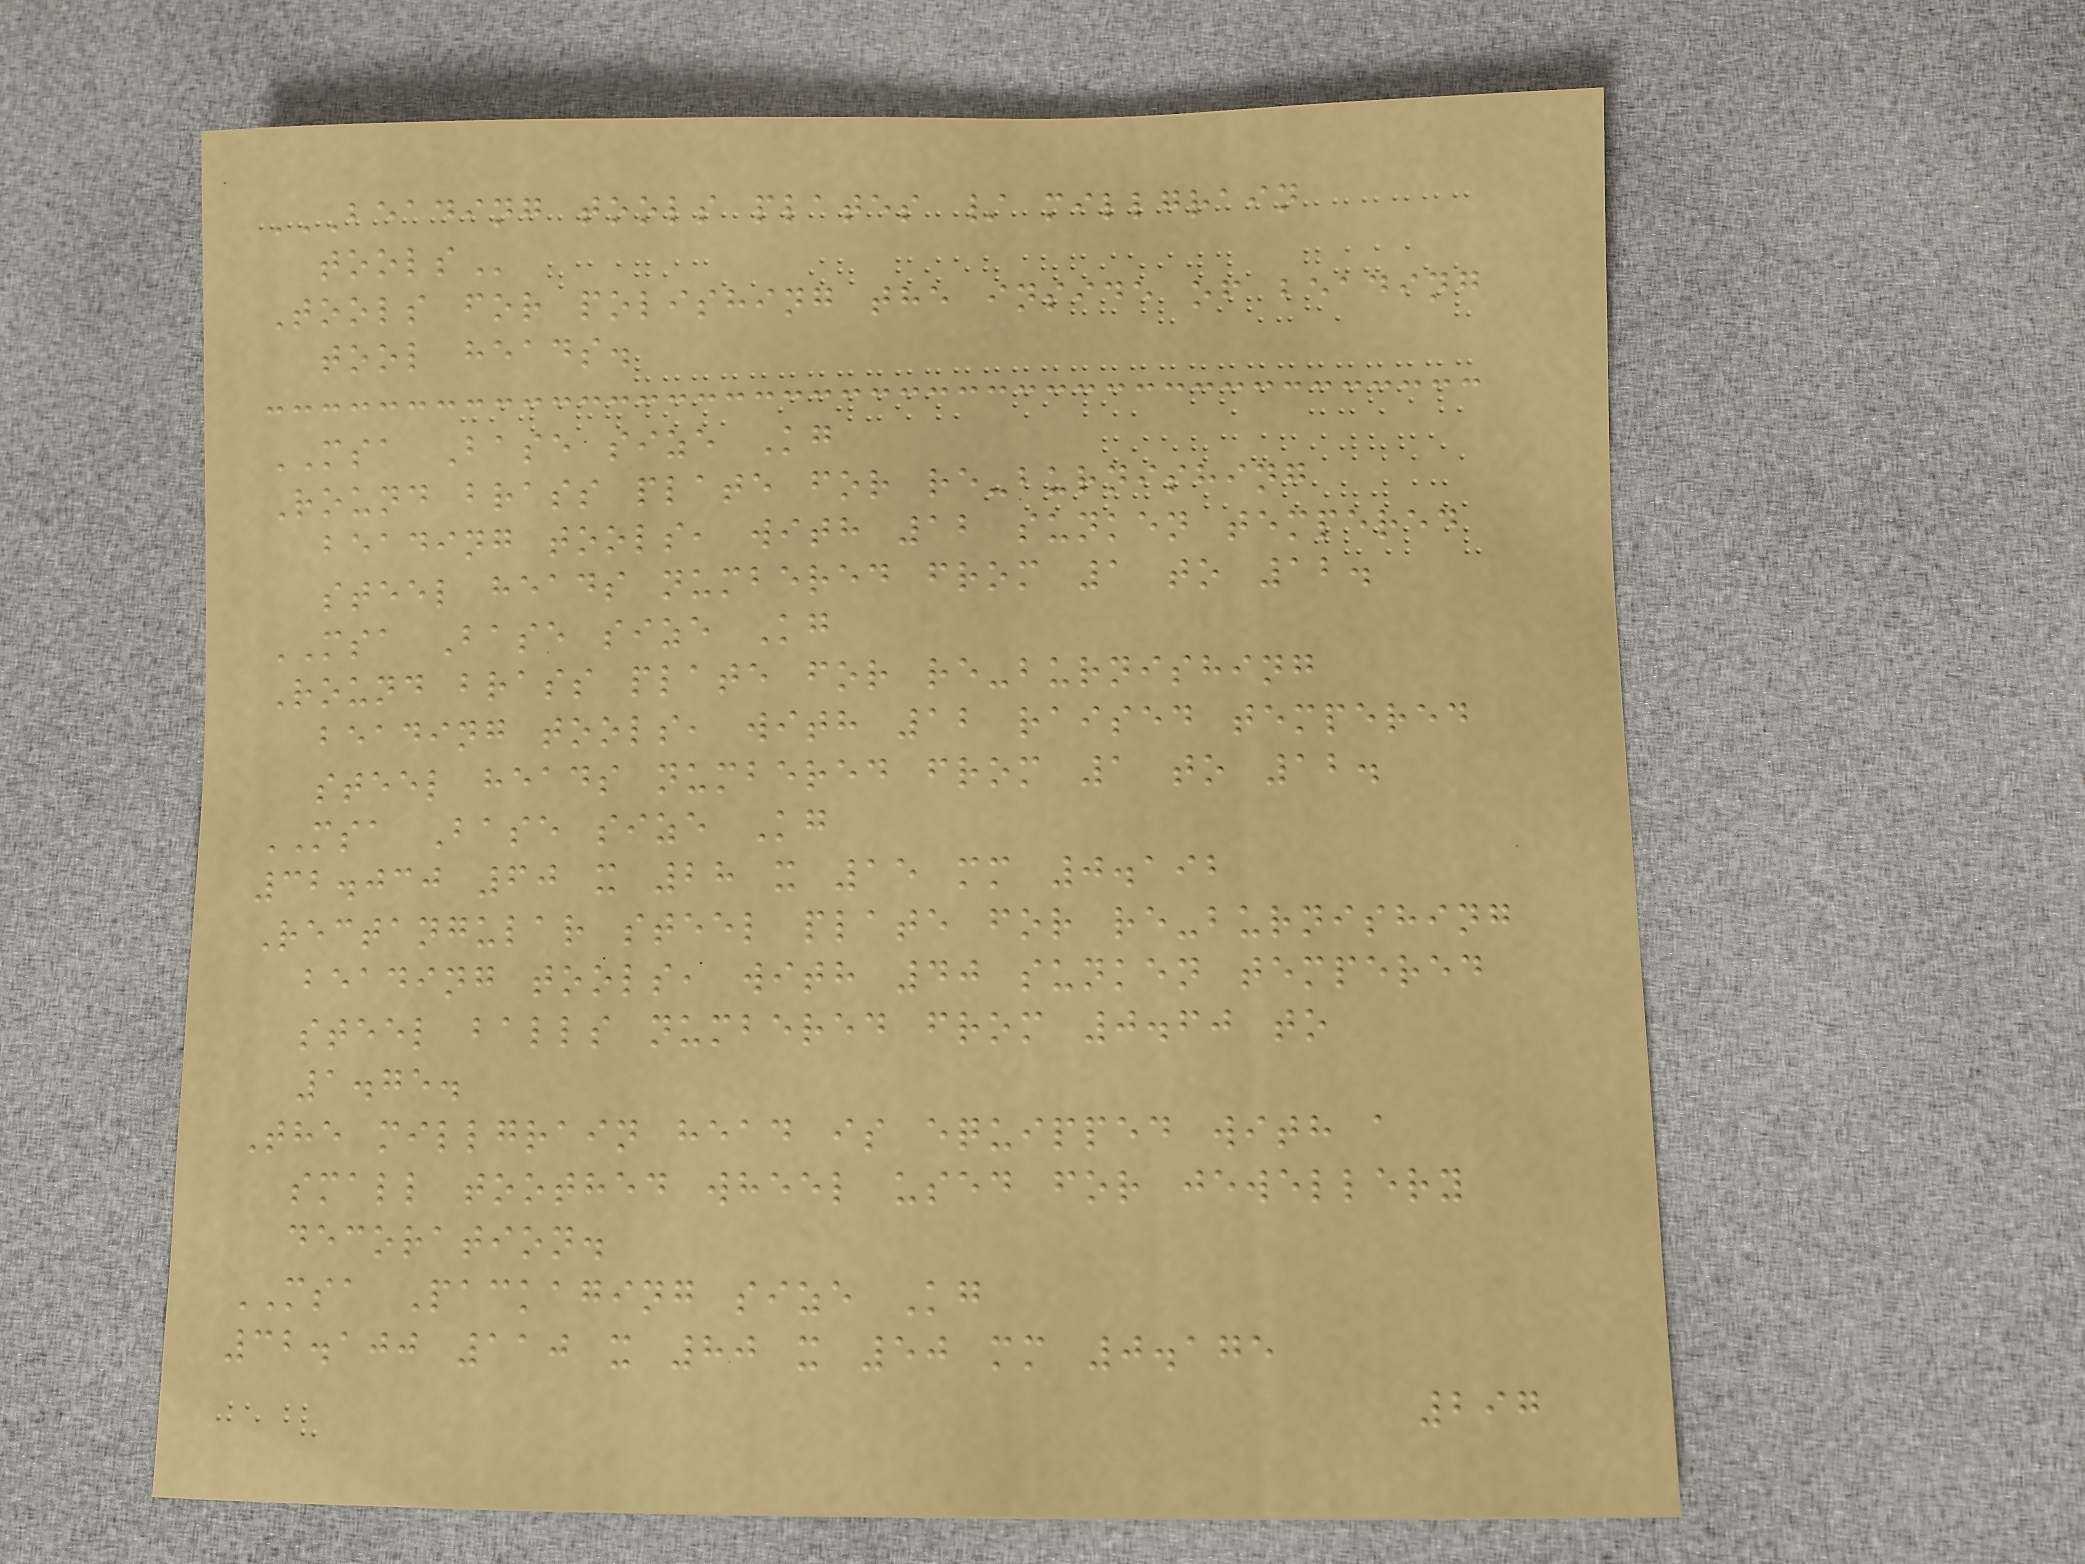BEADING TOOLS PLATES / MILLGRAIN
TOOLS
Tools for polishing the inside of beading
tool heads.
MSA Base size Kg
Round brass plate for re-burnishing
beading tools, with 12 sunken tempered
steel heads numbered from 1 to 12.
MSA Base size Kg
Round brass plate for re-burnishing
beading tools, with 12 raised tempered
steel heads numbered from 1 to 12.
MSA Base size Kg
32.030 60 x 28 x 15 mm 0.192
Rectangular steel plate for re-burnishing
beading tools, with 40 sunken tempered
steel balls numbered from 0.60 to
1.75.
The millgrain head is equipped with a
small toothed wheel used for jewellery
decoration.
MSA Packaging size Kg
32.100 110 x 80 x 50 mm 0.175
297
